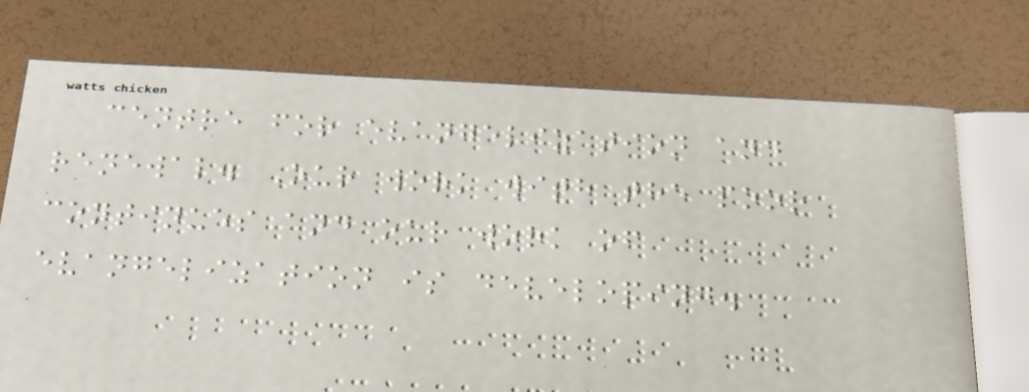centre for evangelization and
renewal. Our work with the poor
continues and our work of
evangelization is developing.
